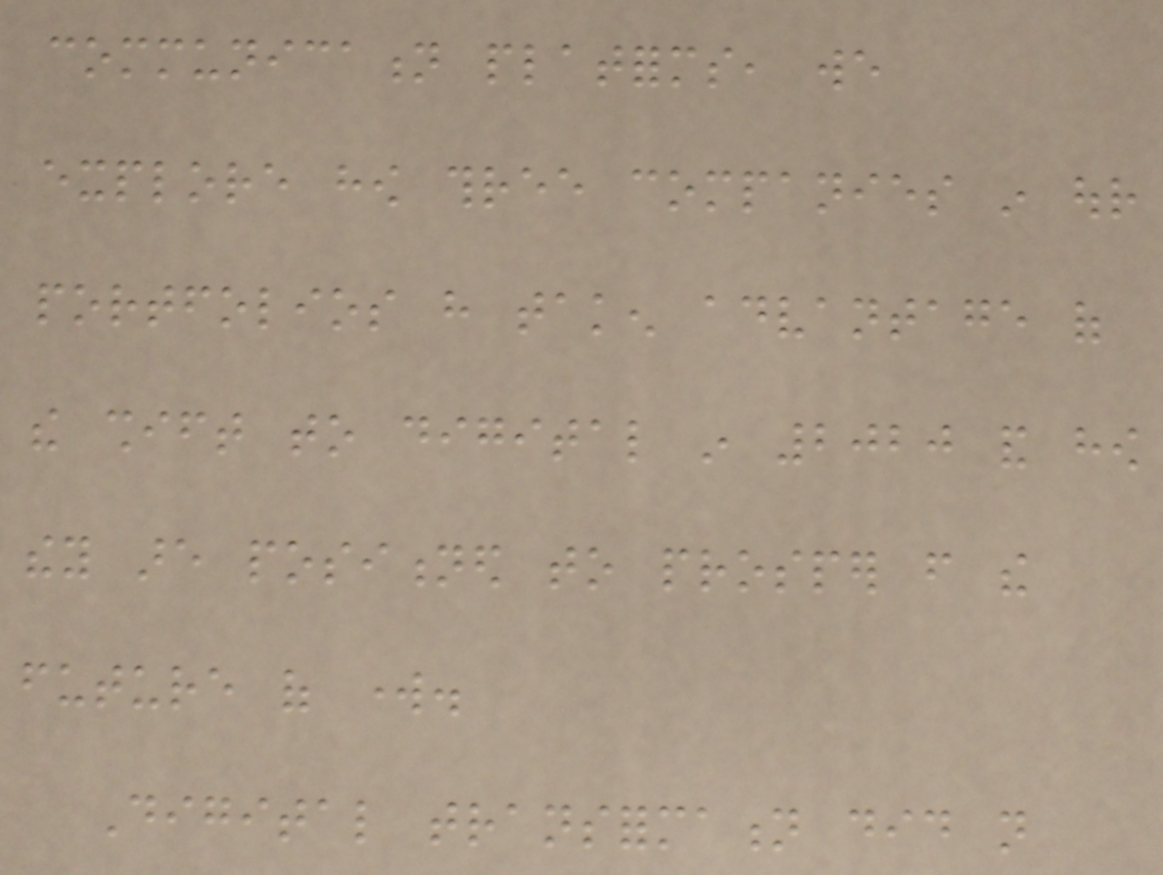communication platforms, we
explore how three companies in our
portfolios have taken advantage of
the shift to digital in 2020 and how
they are positioned to prosper from the
future of work.
Digital transformation did not
